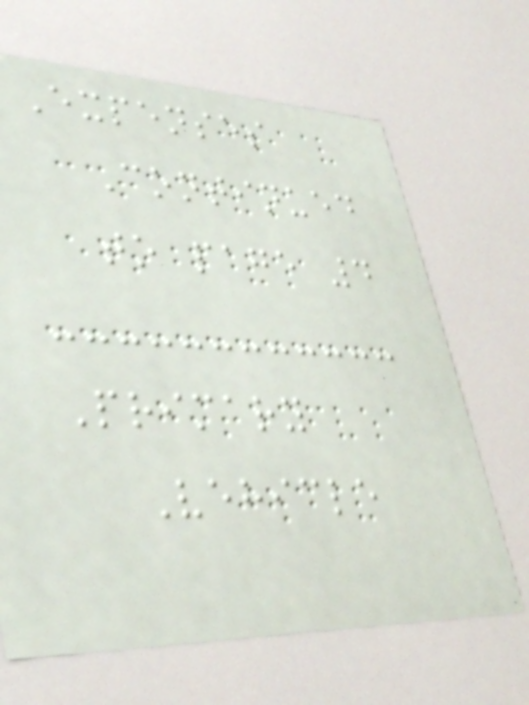Expenses
Continued
to page 4
Primary
Vehicle
